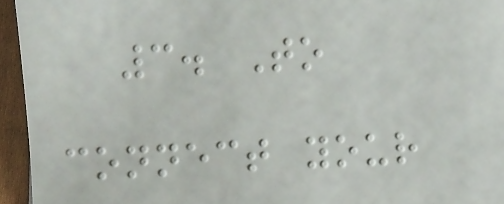3. To
connect your
